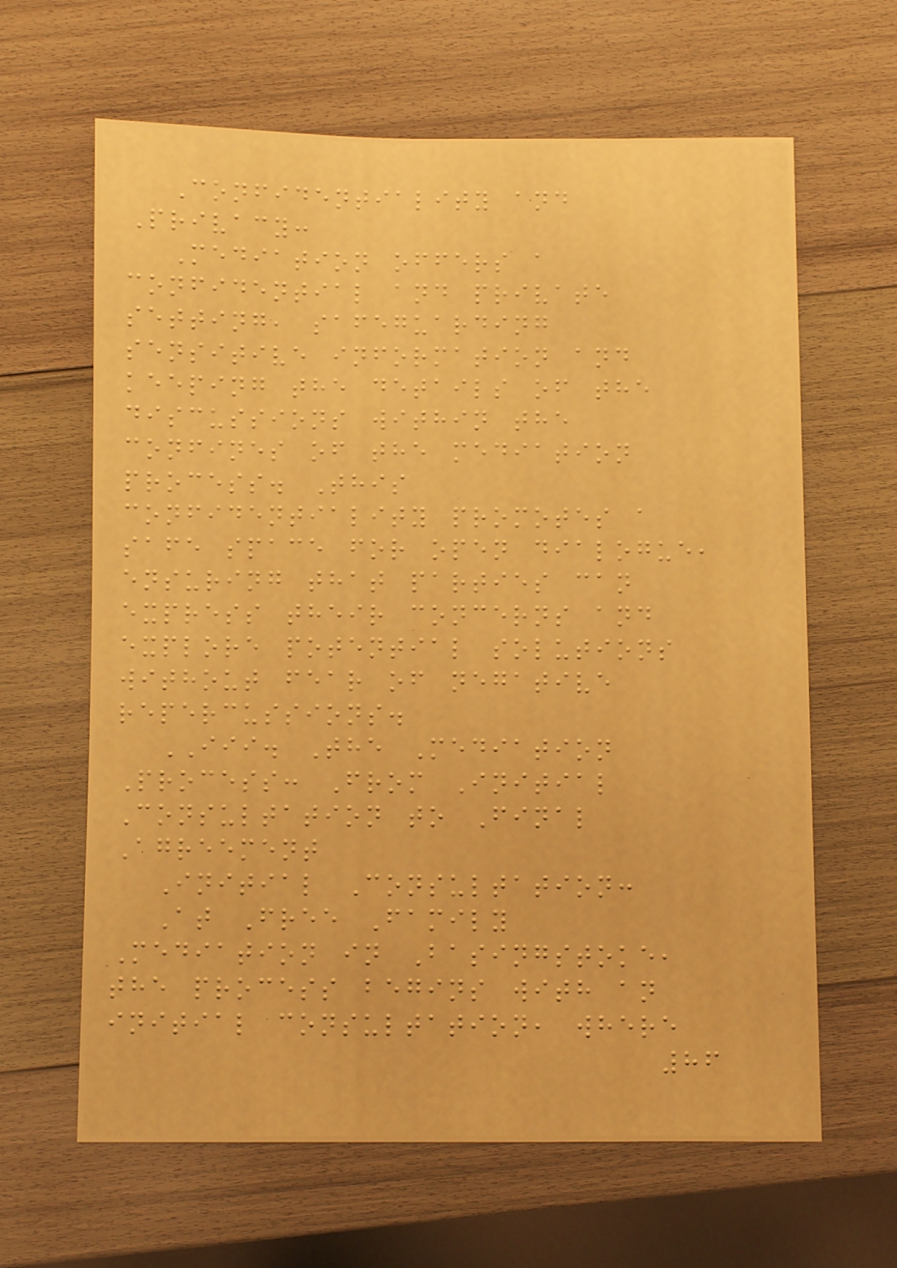Confidentiality and
Privacy:
Mediation offers a
confidential and private
setting, safeguarding
sensitive information and
keeping the details of the
discussions within the
confines of the mediation
process. This
confidentiality promotes a
safe space for open dialogue,
ensuring that parties can
express their concerns and
explore potential solutions
without fear of negative
repercussions.
III. The Mediation
Process: From Initial
Consultation to Final
Agreement
Initial Consultation:
At Free Family
Mediation in Basingstoke,
the process begins with an
initial consultation, where
86
